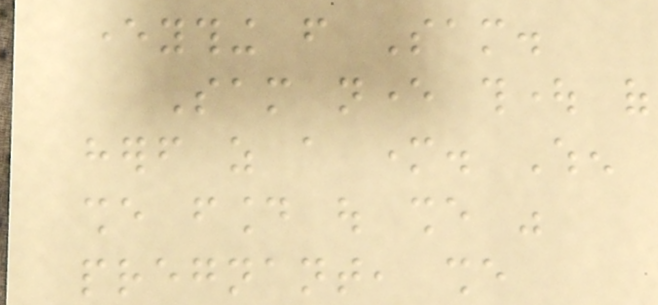everything from Sam.
Sam never thought of
herself as a mother. When
she found out she was
pregnant, she
